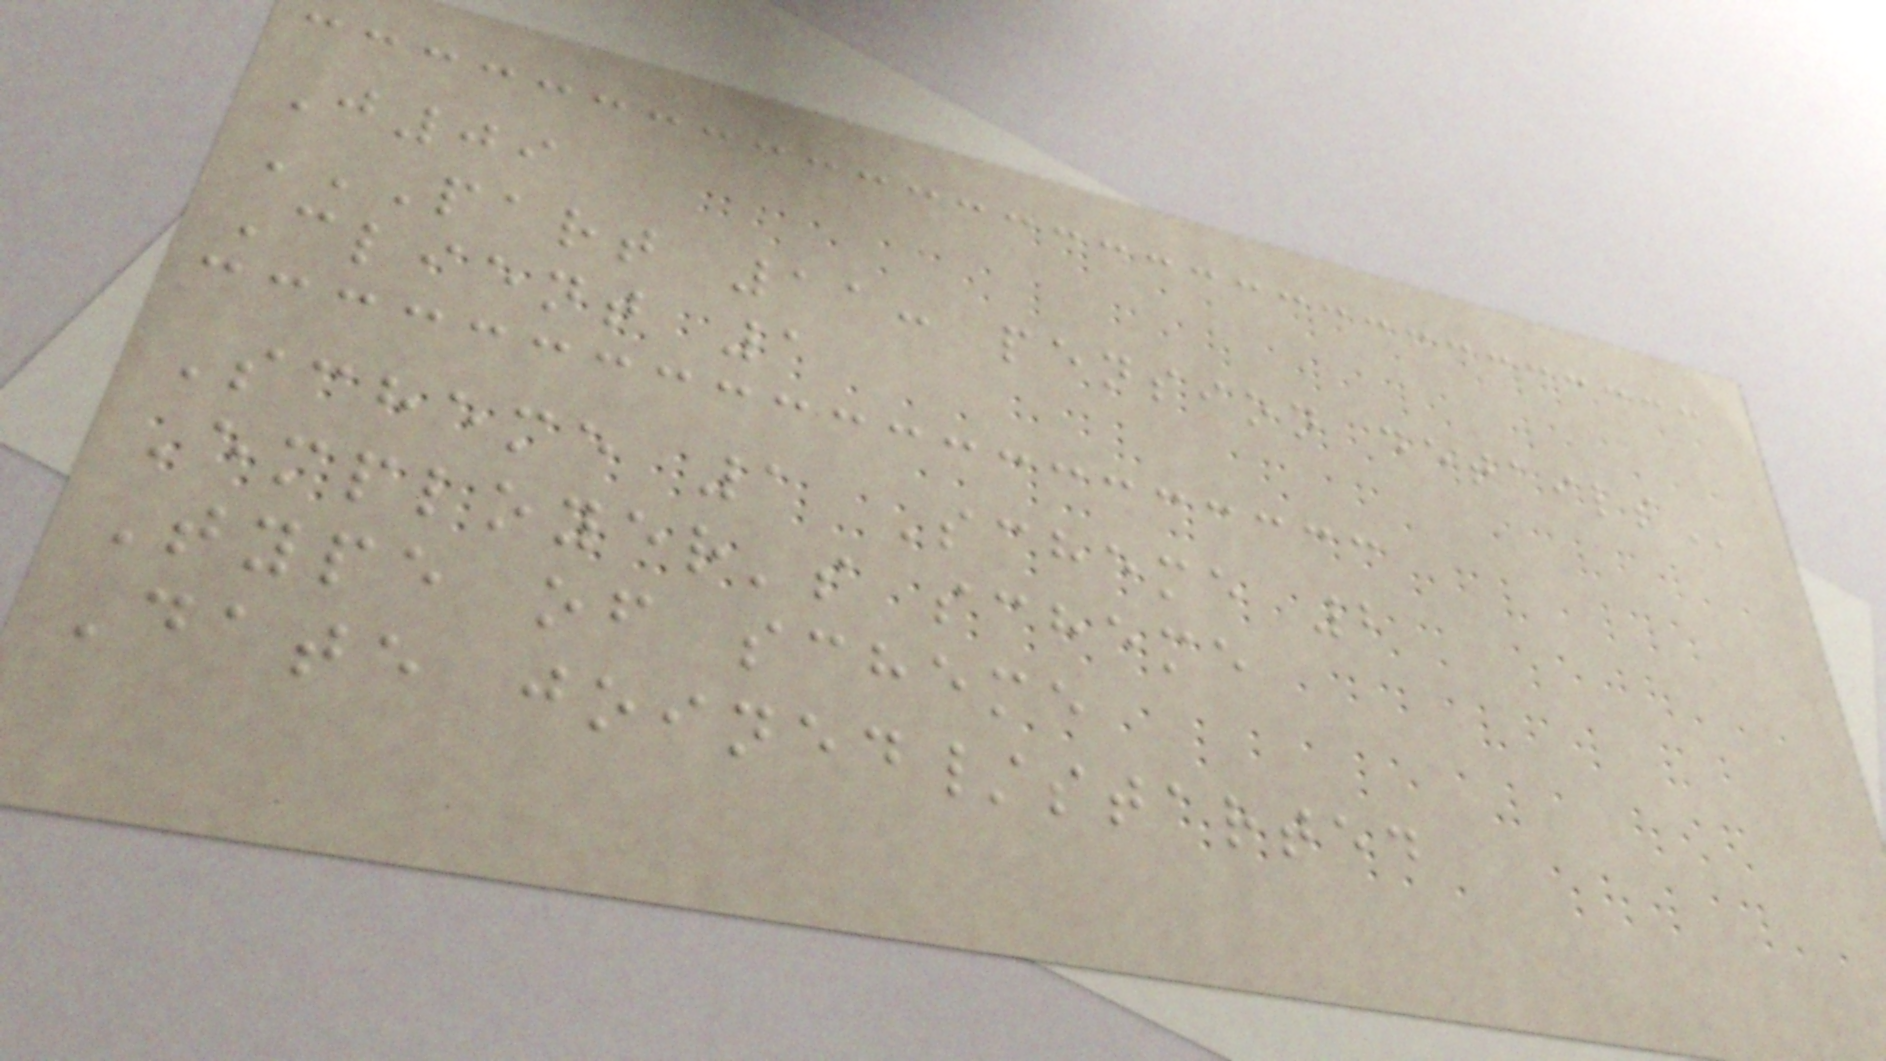J09
PART 11: PENSION DETAILS
Client 1
Scheme 1 Scheme 2
Employer's scheme
Type of scheme
Date joined/started
